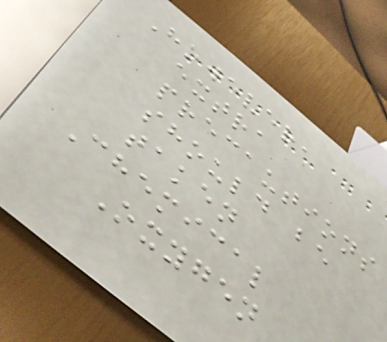However,
extra
precautions
should be
taken
Chemical
Oxygen
